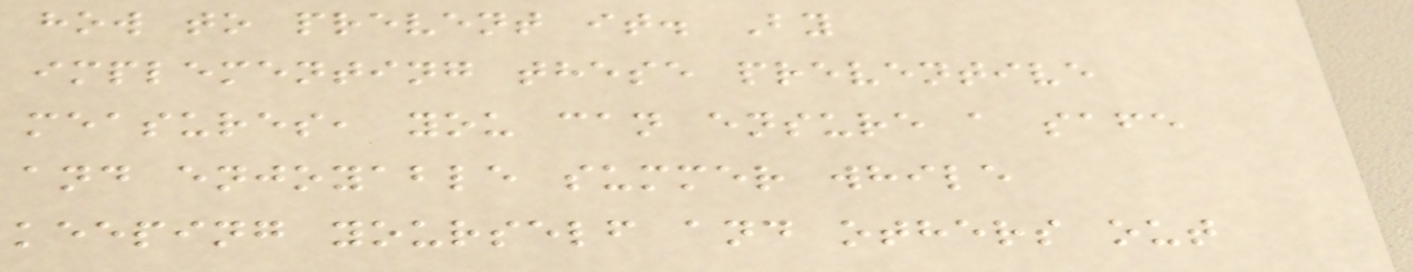how to prevent it. By
implementing these preventive
measures, you can ensure a safe
and enjoyable summer while
keeping yourself and others out
